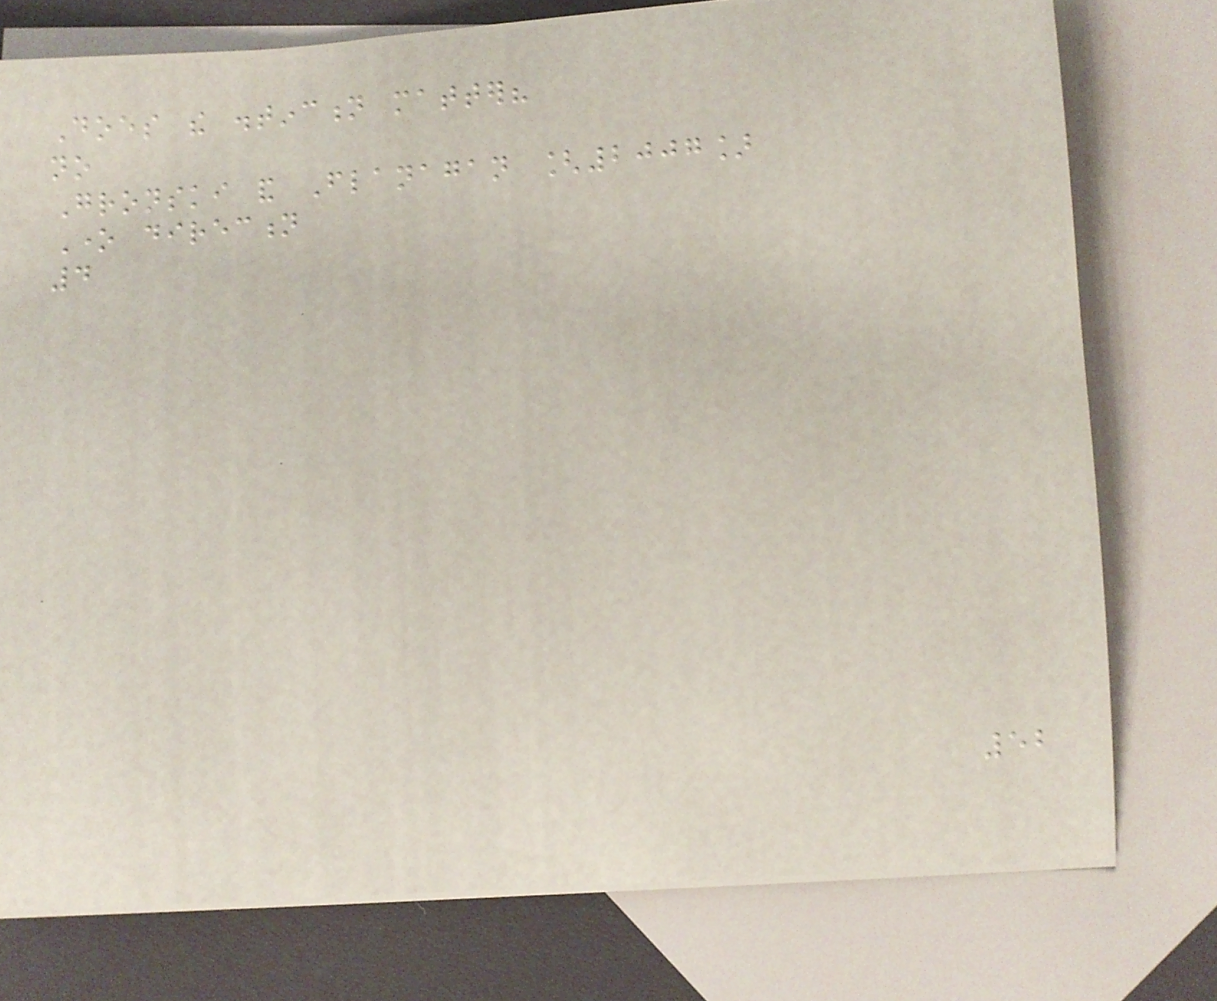Does the distinction matter?
no
Gronski and Flanagan [2007]
One direction
4
52
